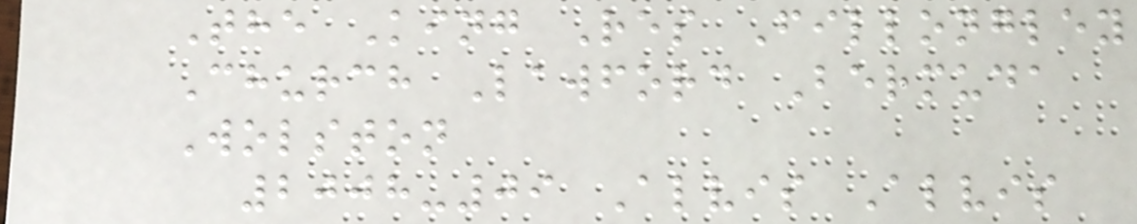The King Res Fillongley
Church Lawford Bermuda
Wolston
2008-09 Alvis Alvis
